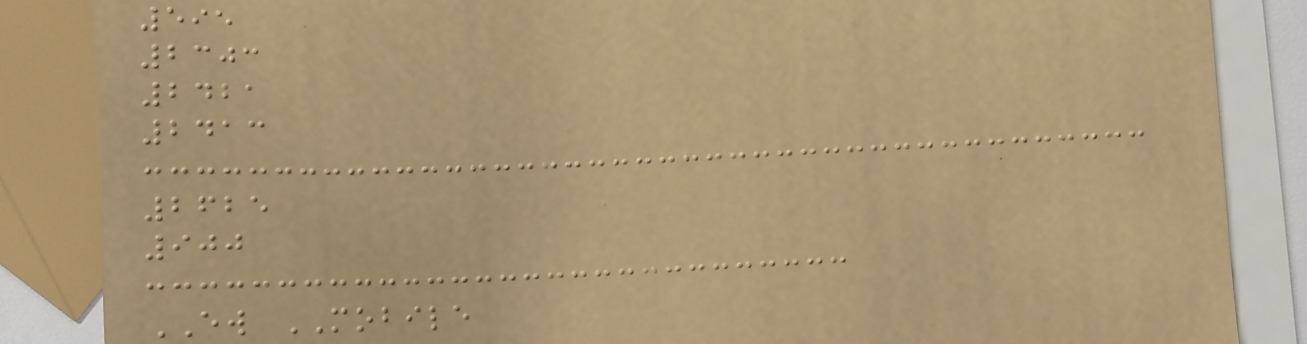595
2303
2421
2413
2625
900
EW MOBILE
